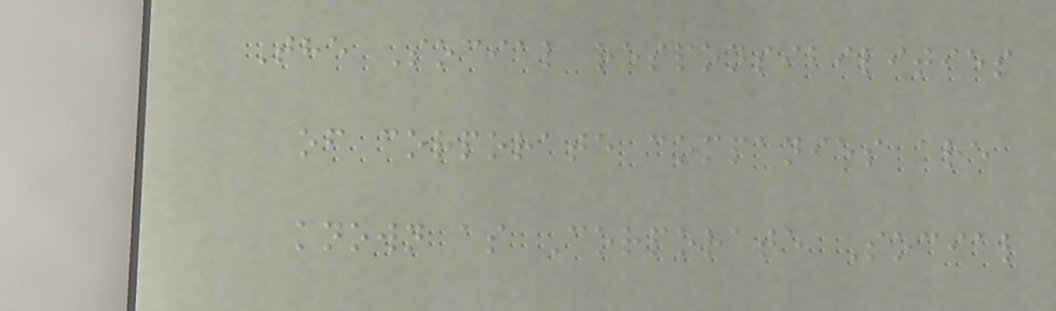The Social responsibilities
of corporate companies are
known as Corporate Social
